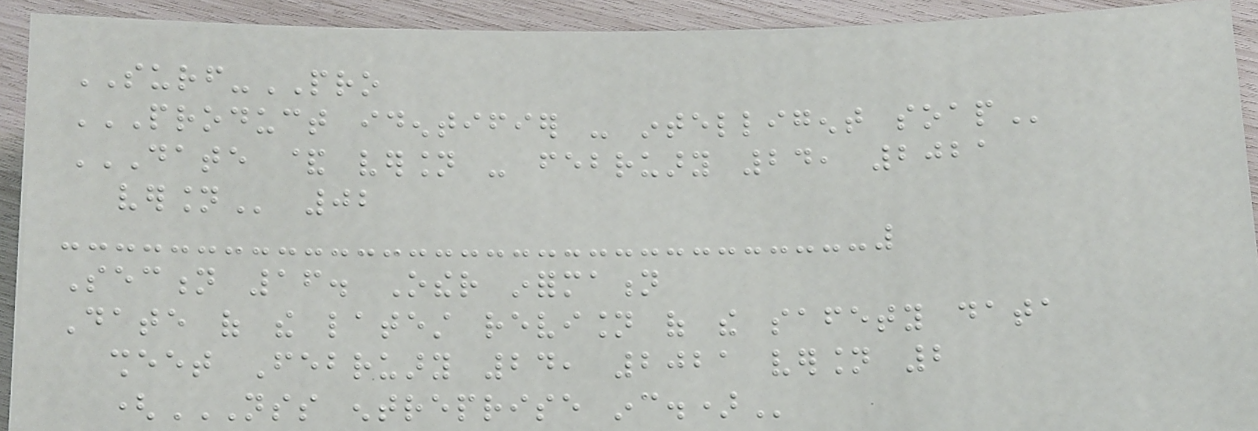SURF-PRO
PRODUCT IDENTIFIER - INTELLIGENT SOAP
DATE & VERSION - FEBRUARY 24, 2021
VERSION 02
Section 16. Other information
Date of the latest revision of the safety data
sheet February 24, 2021 version 2
(NSS ENTREPRISE INC.)
